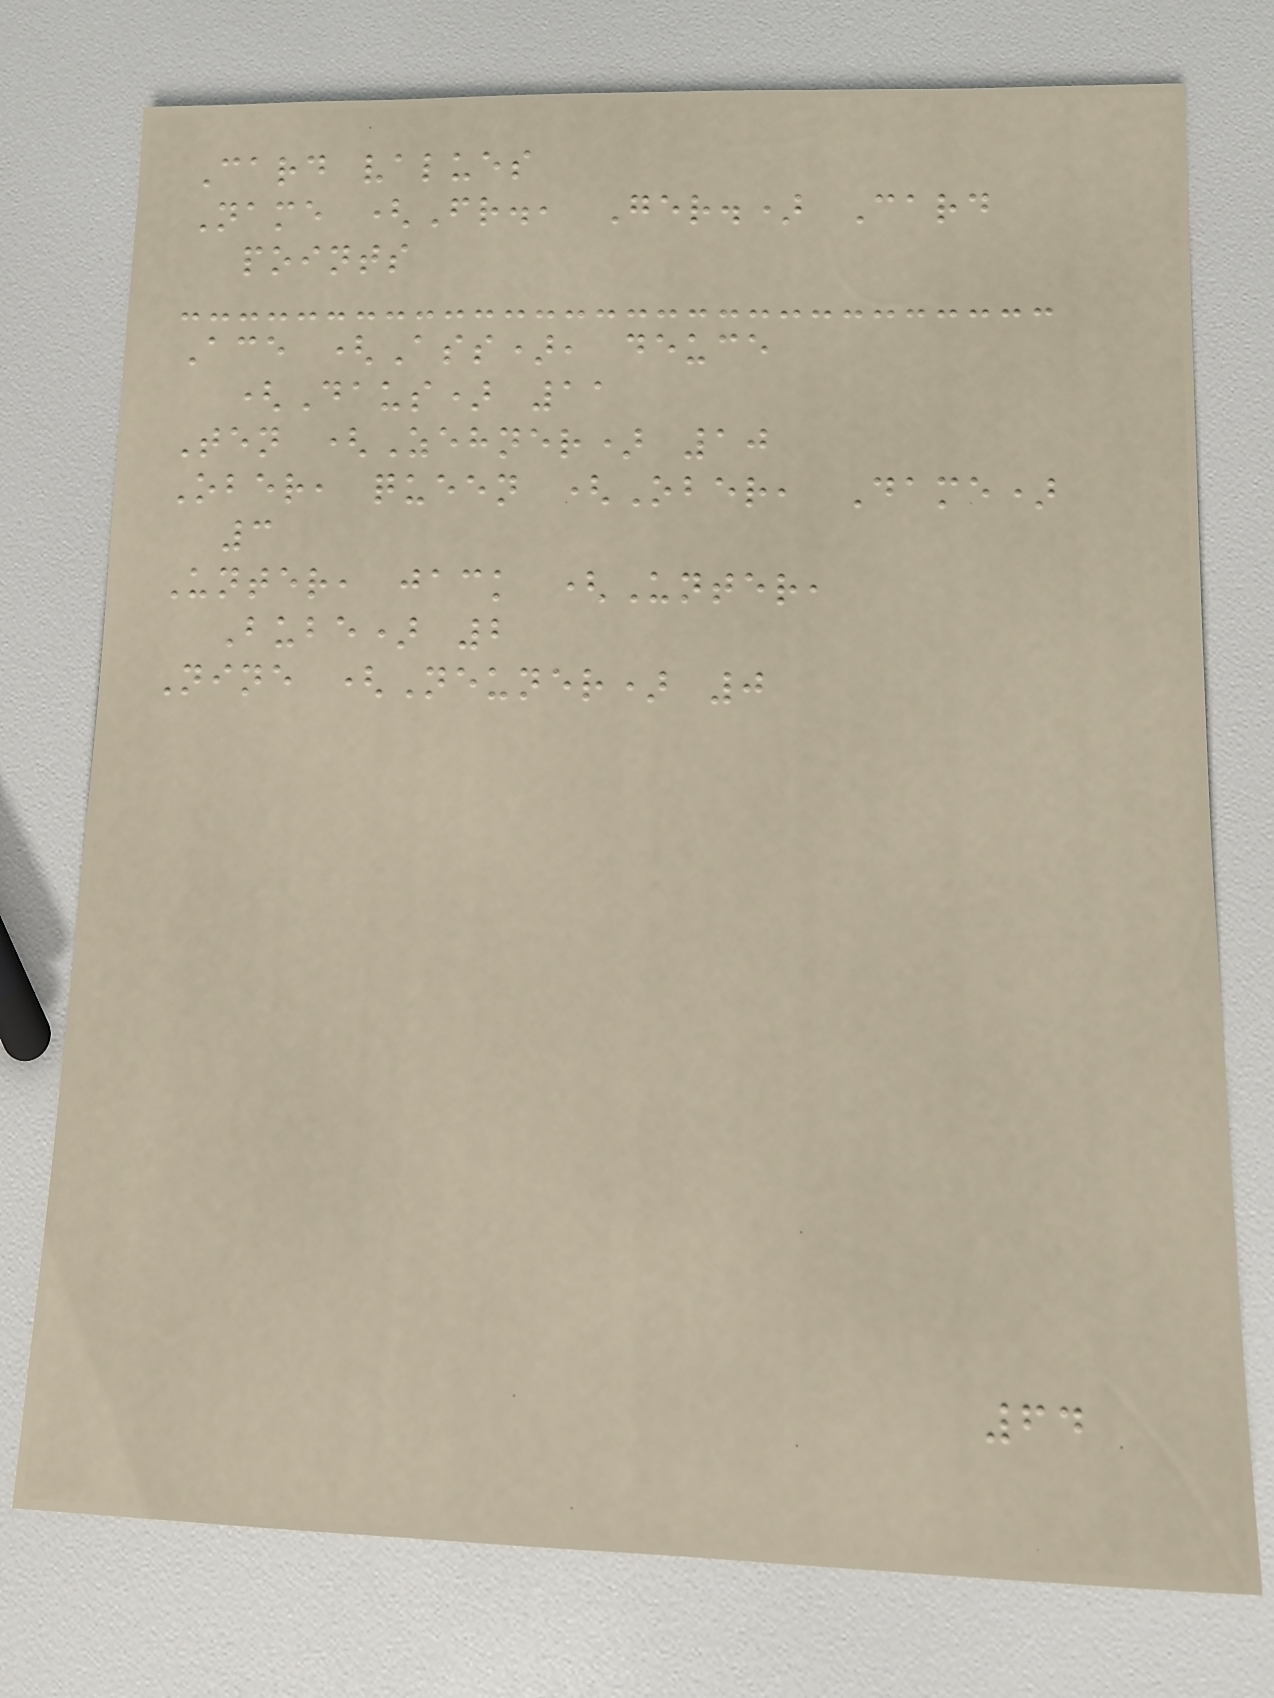Card values
Name (Fr., Ger.) Card
points
Ace (Ass), deuce
(Daus) 11
Ten (Zehner) 10
Ober, queen (Ober, Dame)
3
Unter, jack (Unter,
Bube) 2
Nine (Neuner) 0
64
